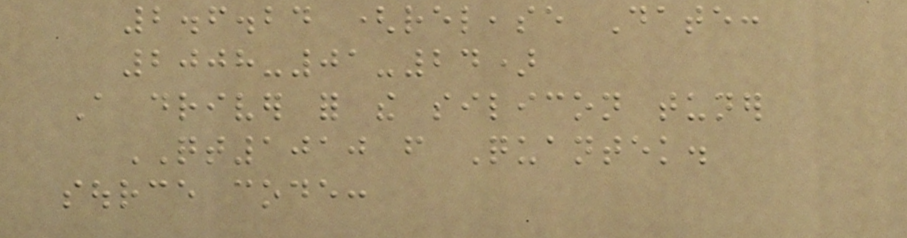2.6.24 (release Date:
2008-01-24)
A driver for the silicon tuner
QT1010 from Quantek.
source code:
